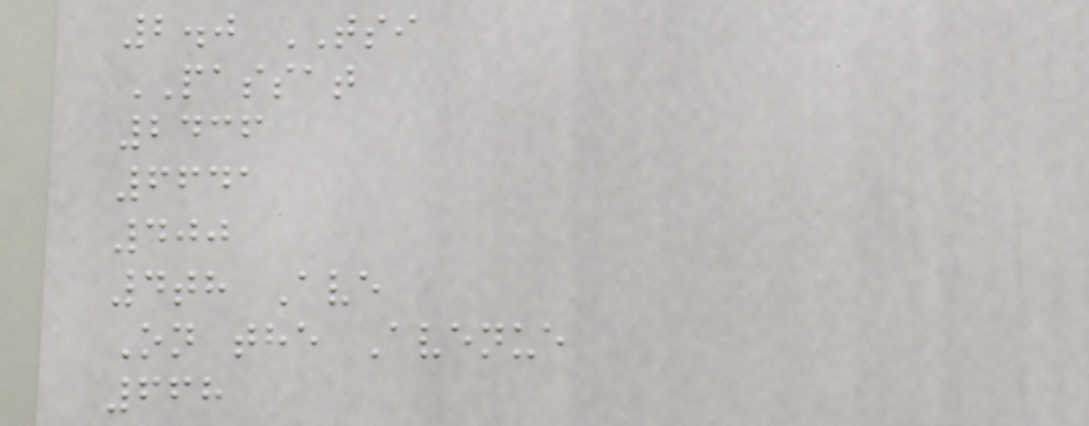2.0 TSI
PASSAT
2436
6641
400
4th Ave
On the Avenue
668
